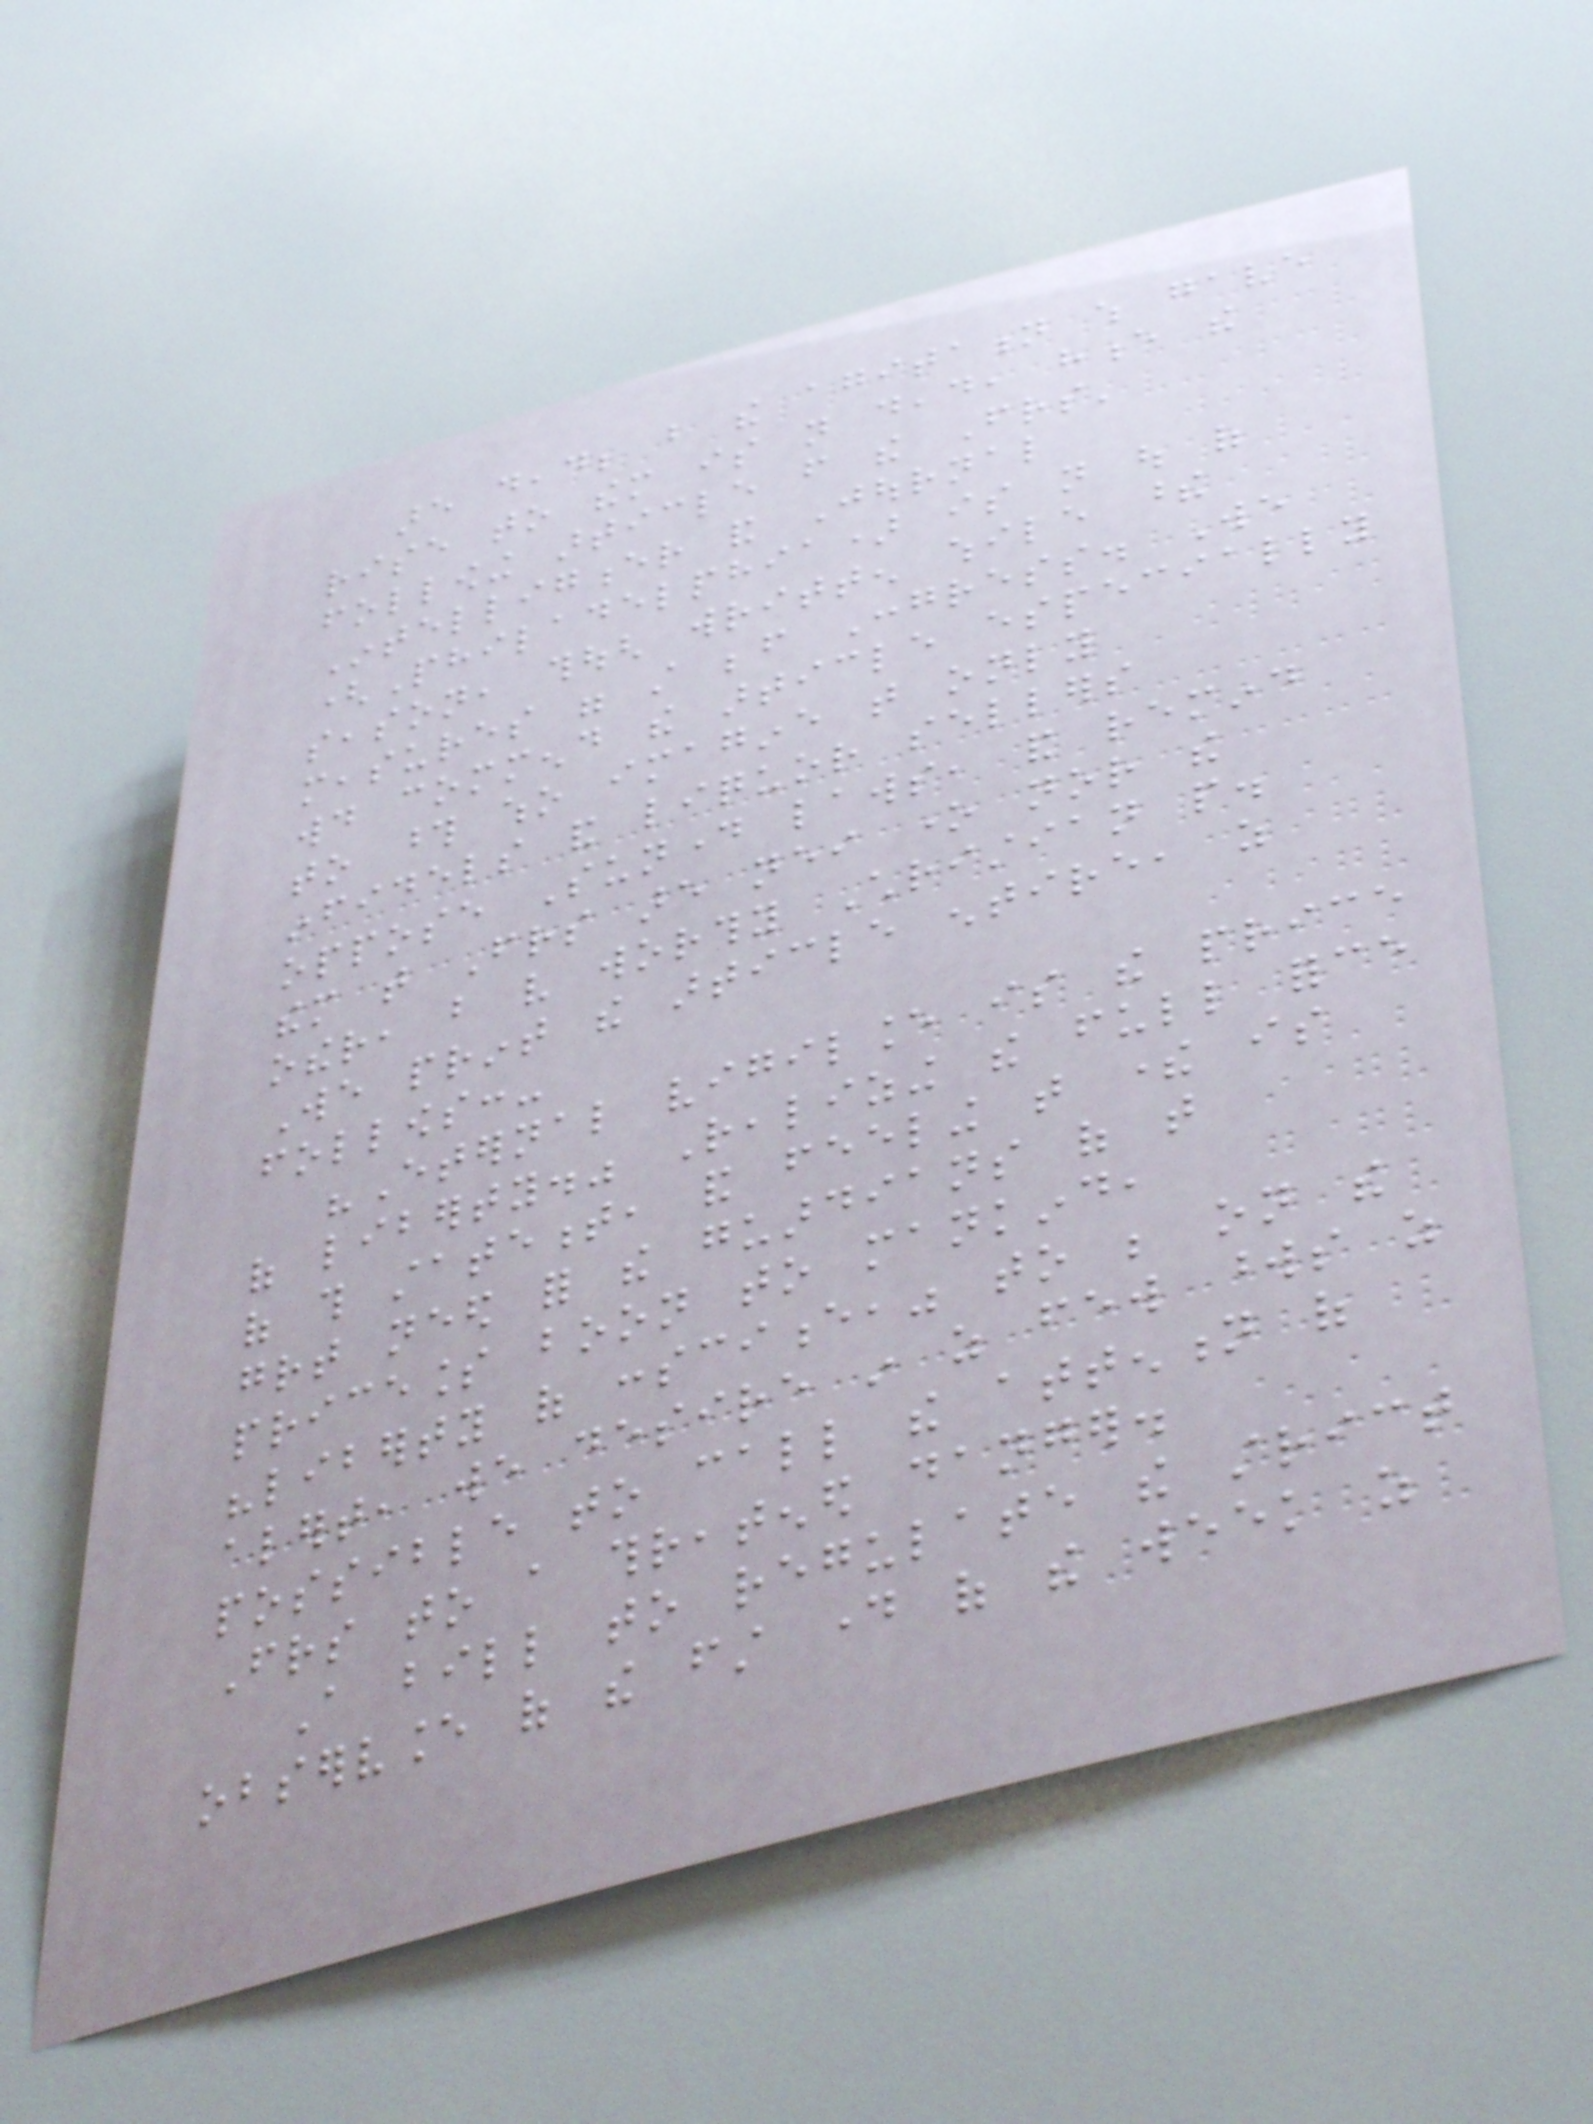are dead; but the agitation which gave
rise to them is not dead, hence the
following article from the Friends'
Intelligencer and Journal
(Philadelphia) is not out of
season, though written while these
measures were still before Congress. We
would commend the article especially
to those who imagine that only
infidels and liquor sellers
oppose Sunday laws, and remind
them that Friends are neither one nor the
other, but very worthy Christian people.
We print the article entire, as
follows:-
"Eternal vigilance is the price
of liberty." Realizing the full force
of this statement, and feeling that there is
great need for the guardians of that
priceless boon to mankind,
"liberty of conscience," to be on the
alert, we desire in as few words as
possible to call the attention of
Friends to a threatened danger.
A bill to regulate the strict
observance of the first day of the week as
